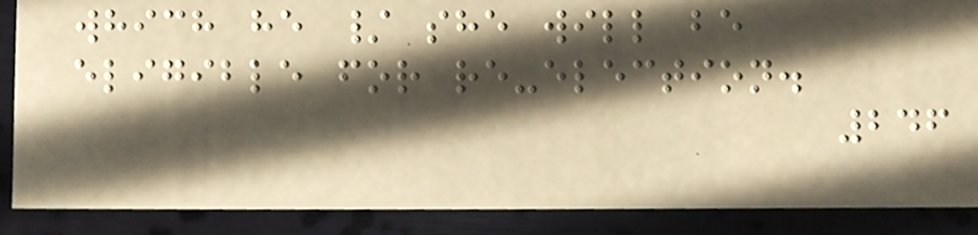which he / she will be
eligible for re-election.
246
